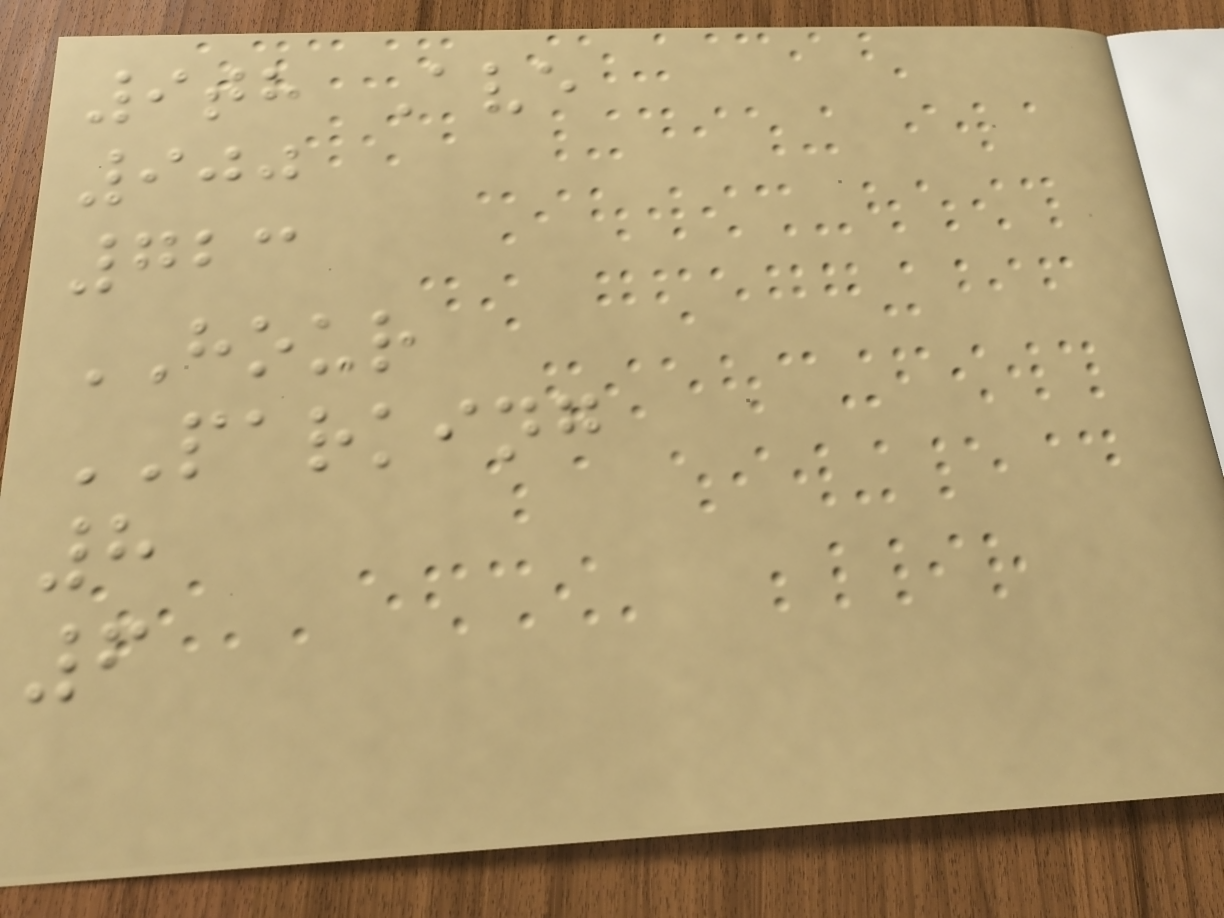9th Ave
900
723
HOUR
PARKING
8
6
